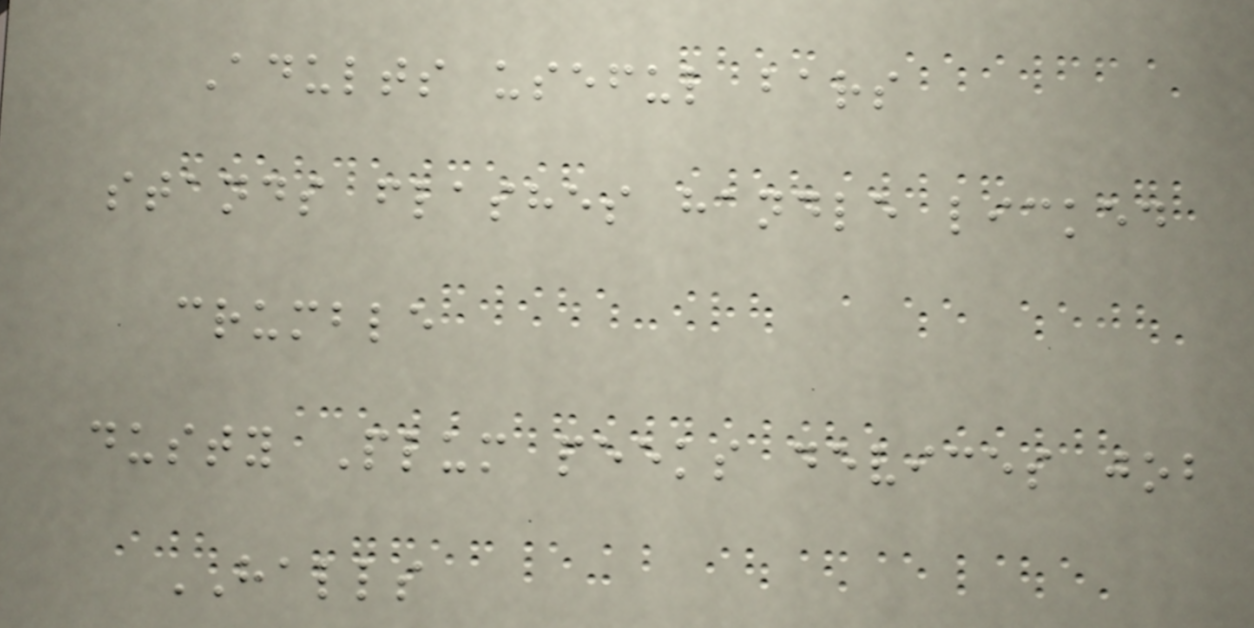Adults useful bars
stands flashes handle licked
crumble
dusty Plum peeks devices job
HALLS
